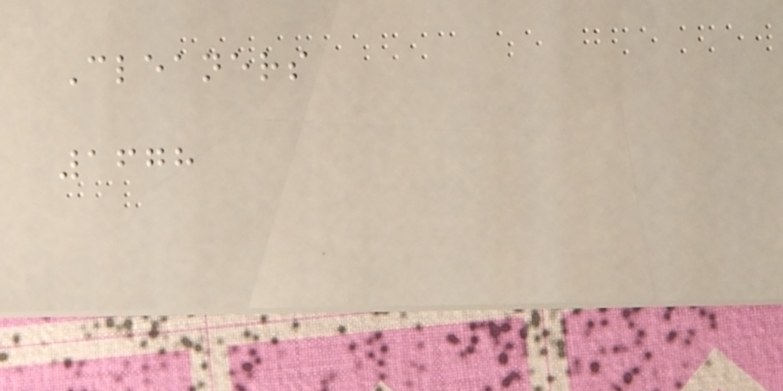Cleaners
1678
